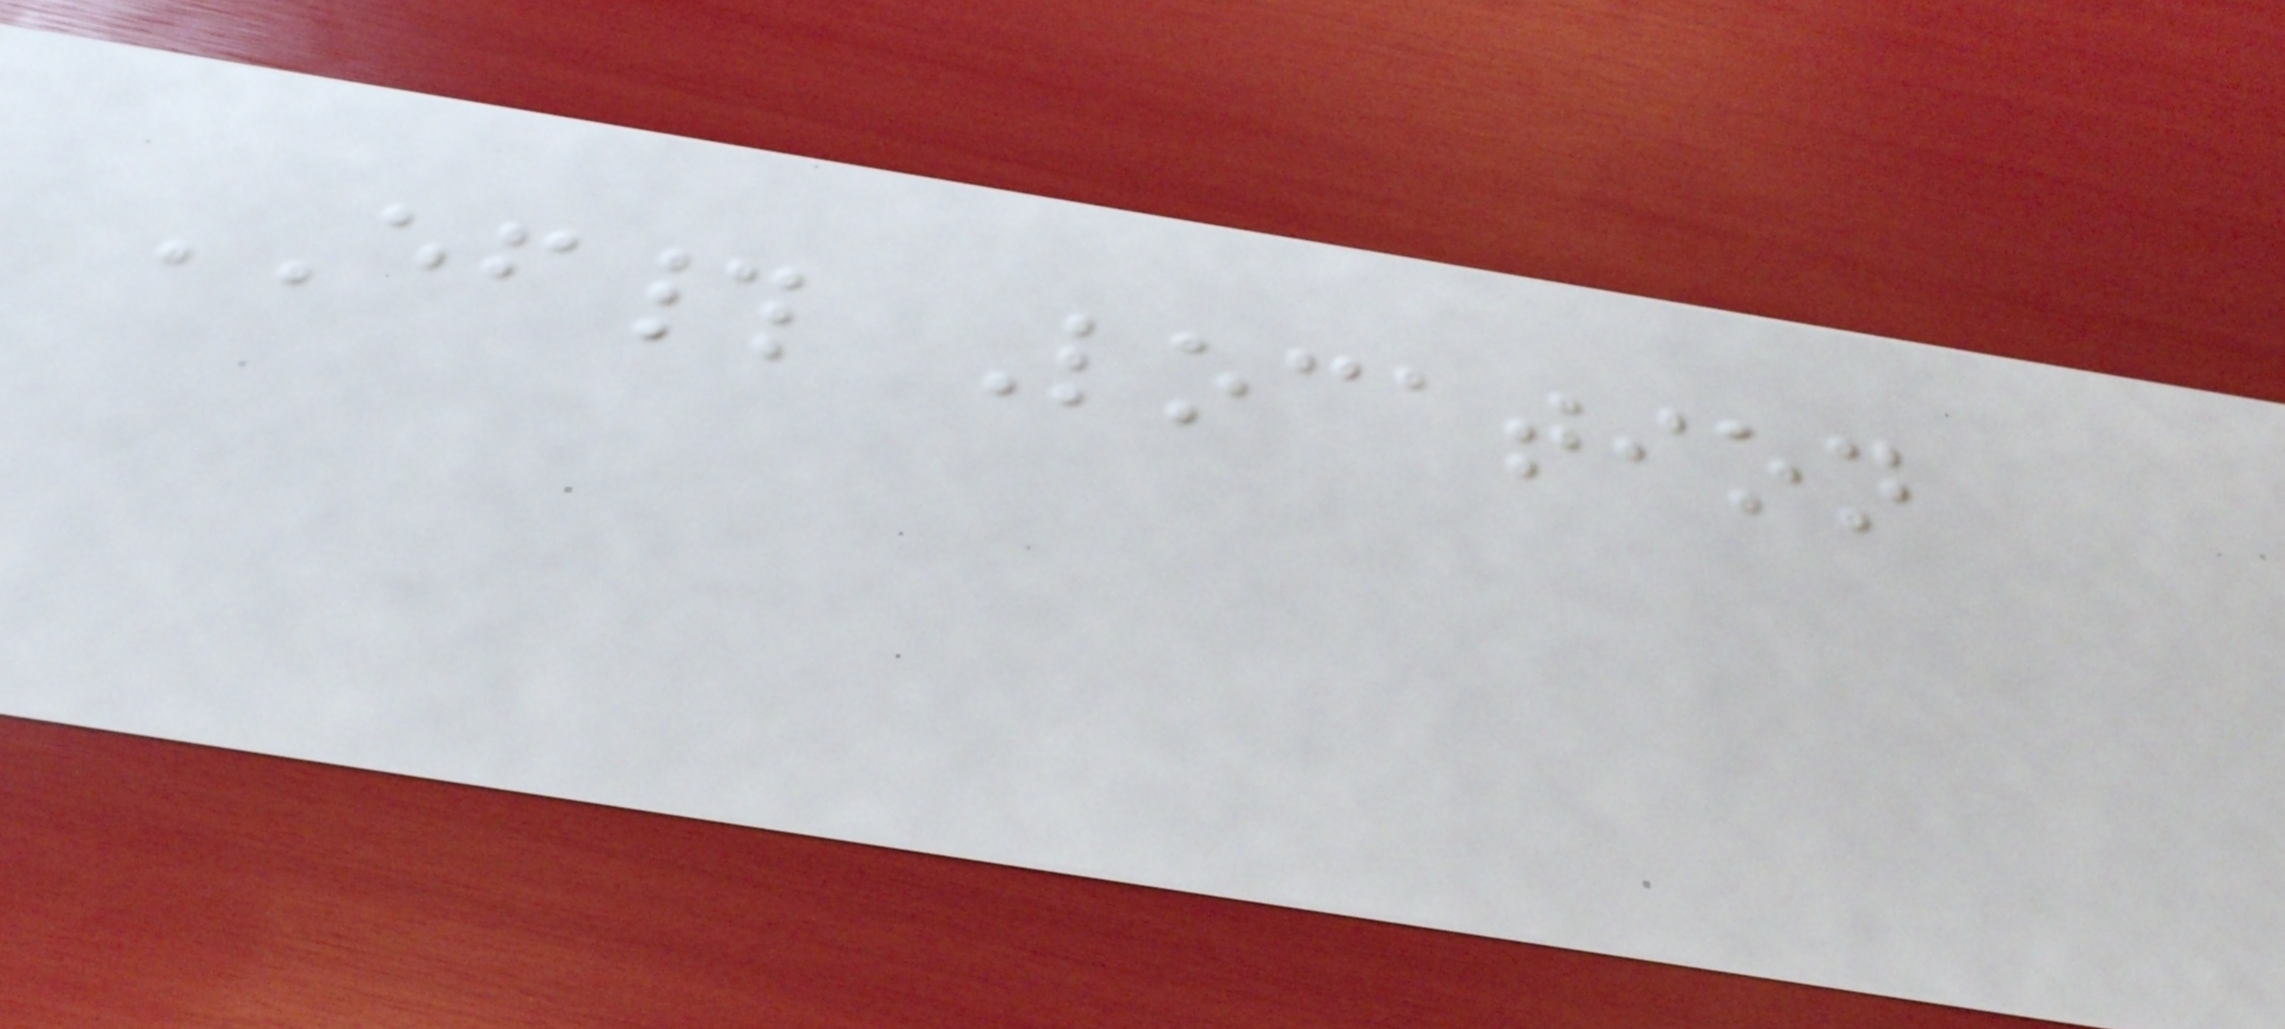EF# Location
